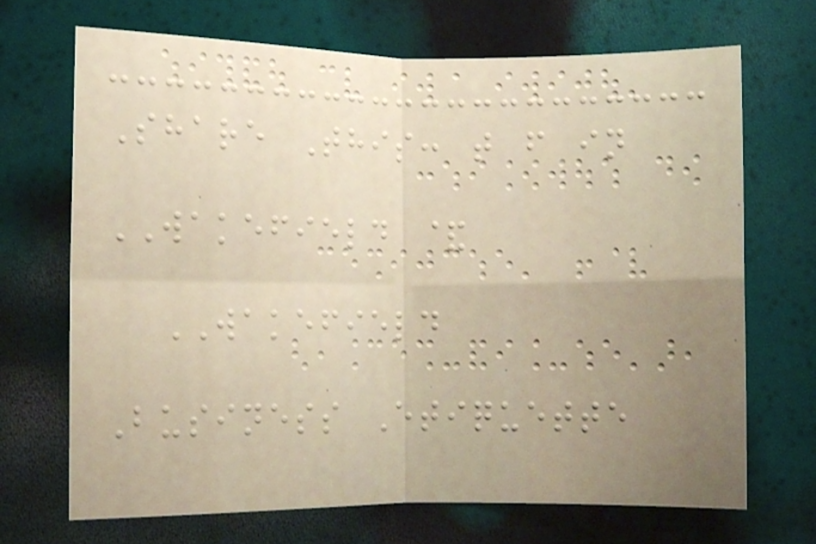Share This: t f in
WAKEFIELD &
WAKEFIELD
Business Etiquette
